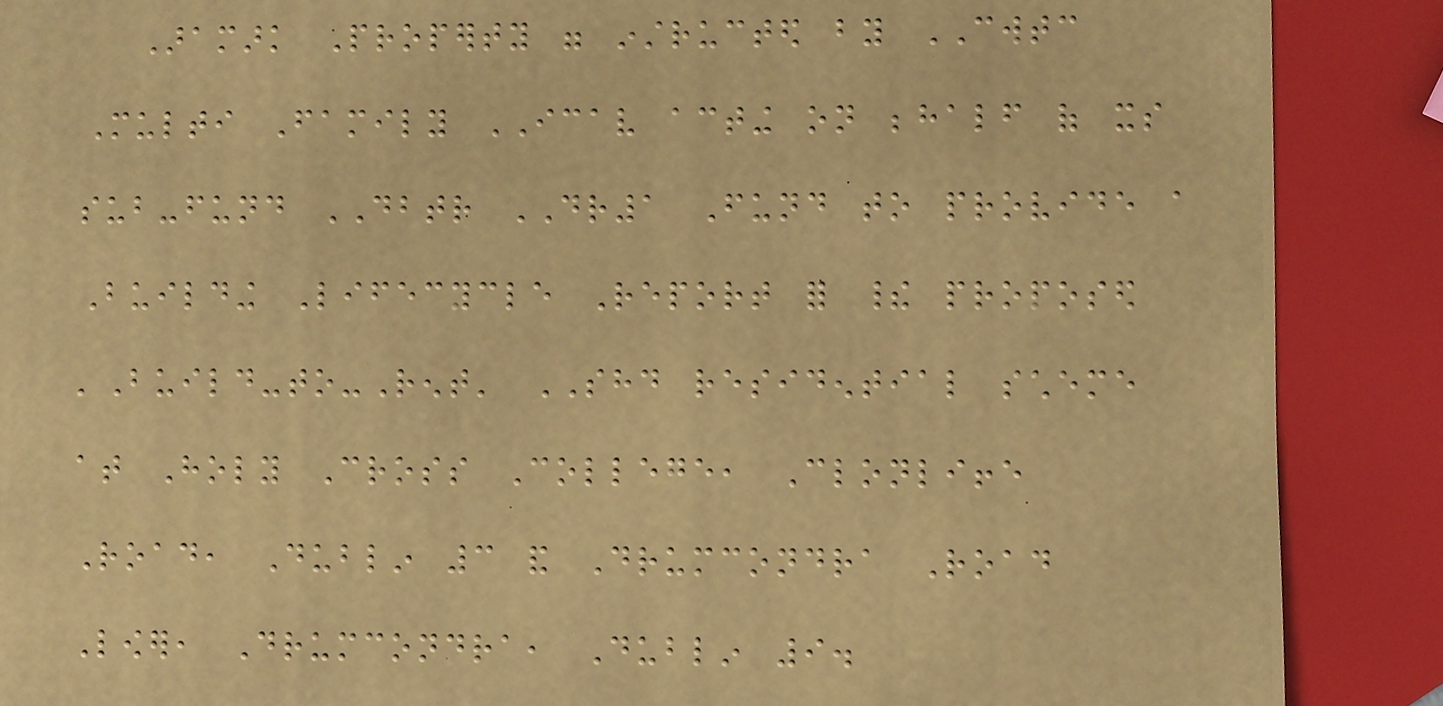Aramark Property were instructed by CWTC
Multi Family ICAV acting on behalf of its
sub-fund DBTR DR1 Fund to provide a
Building Lifecycle Report for their proposed
'Build-to-Rent' SHD residential scheme
at Holy Cross College, Clonliffe
Road, Dublin 3 and Drumcondra Road
Lower, Drumcondra, Dublin 9.
